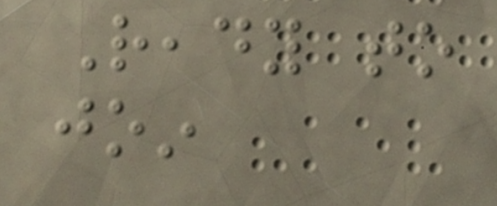Ready to
join
